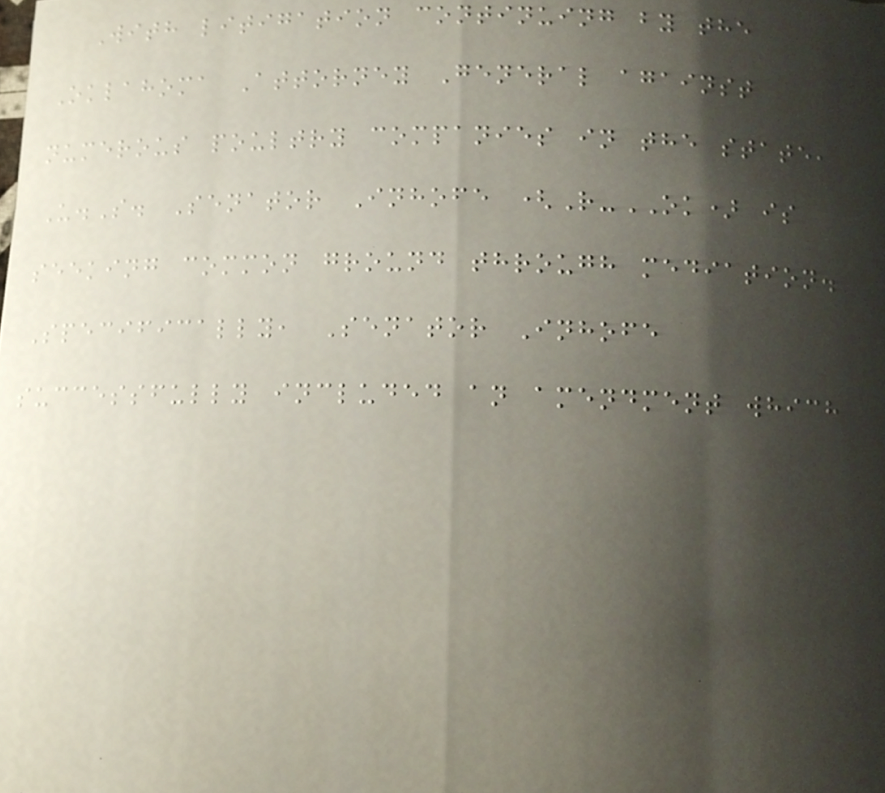With litigation continuing by the
Oklahoma Attorney General against
numerous poultry companies in the state,
U.S. Senator Inhofe (R-OK) is
seeking common ground through mediation.
Specifically, Senator Inhofe
successfully included an amendment which
